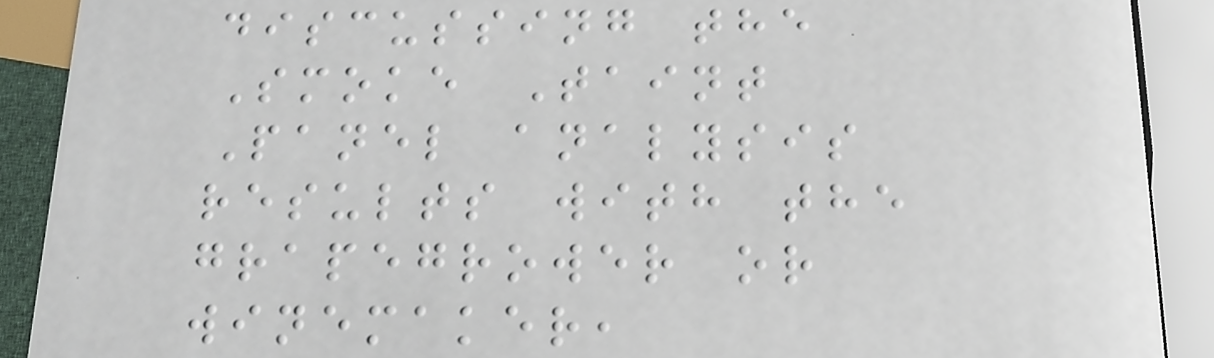discussing the
Smoke Taint
Panel analysis
results with the
grapegrower or
winemaker,
